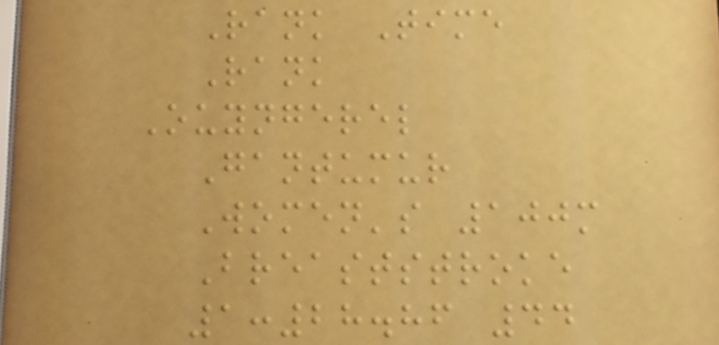Rank Time
Rank
Ouyngerel
Gantumur
Women's 100m
Breaststroke
1:28.86 44
